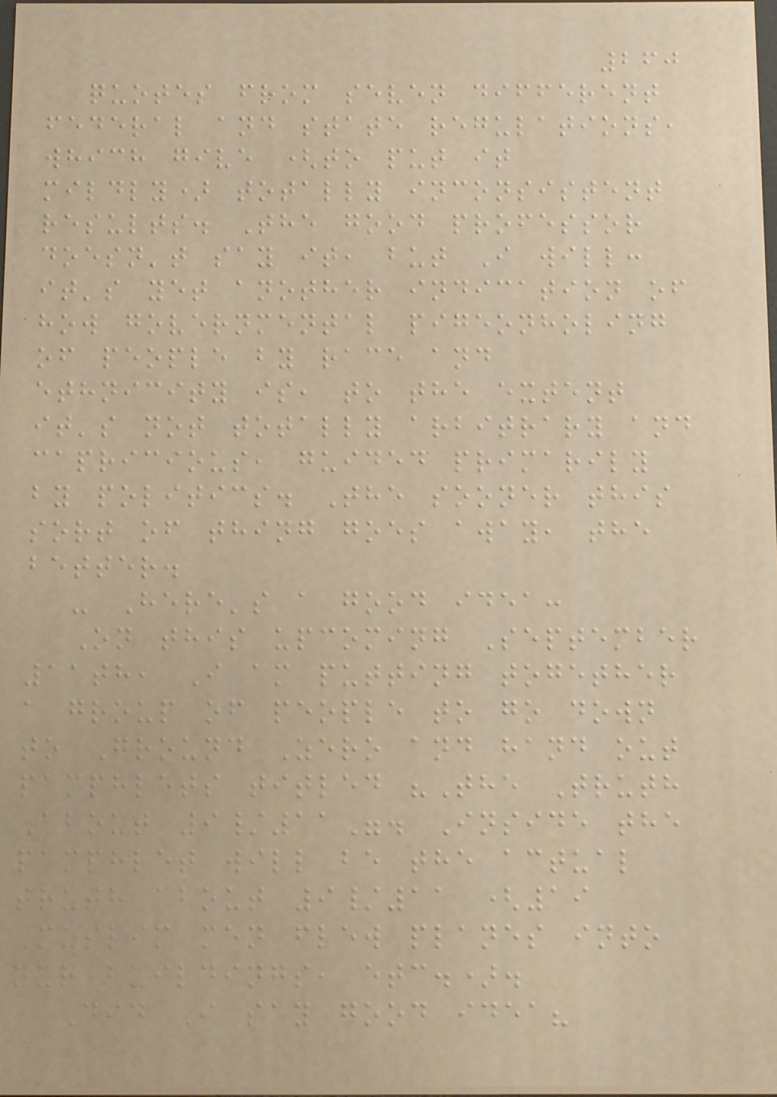260
quotes from seven different
federal and state regulations,
which give (to put it
mildly) totally inconsistent
results. The good professor
doesn't say it, but I will:
it's yet another indication of
how governmental pigeonholing
of people by race and
ethnicity is, to the extent
it's not totally arbitrary and
capricious, guided primarily
by politics. The sooner this
sort of thing goes away, the
better.
- Here's a good idea:
On this upcoming September
11th, I am putting together
a group of people to go down
to Ground Zero and hand out
pamphlets titled "The Truth
About 9/11". Inside the
pamphlet will be the actual
truth about 9/11 (19
Muslim men flew planes into
our buildings, etc.).
Did I say good idea?
